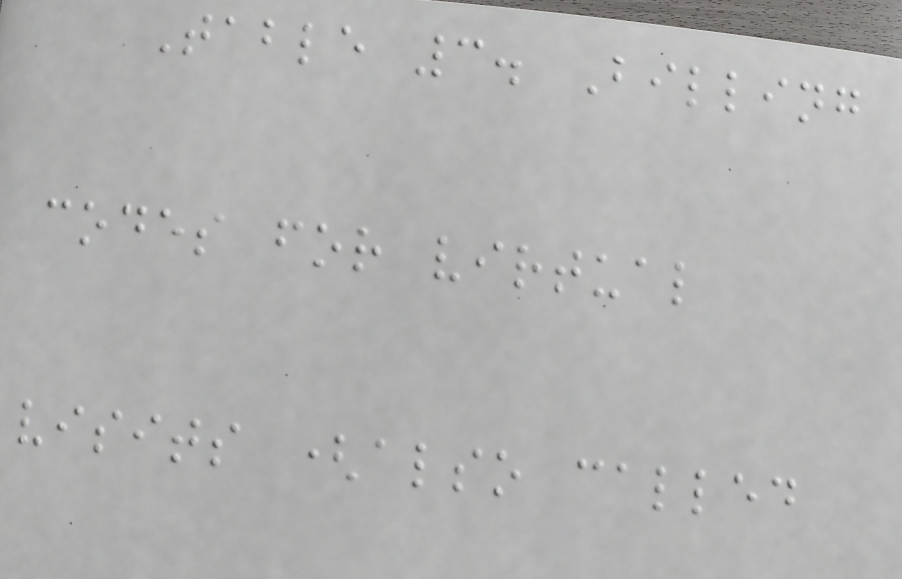Table 3. Billing
codes for virtual
visits (also called
